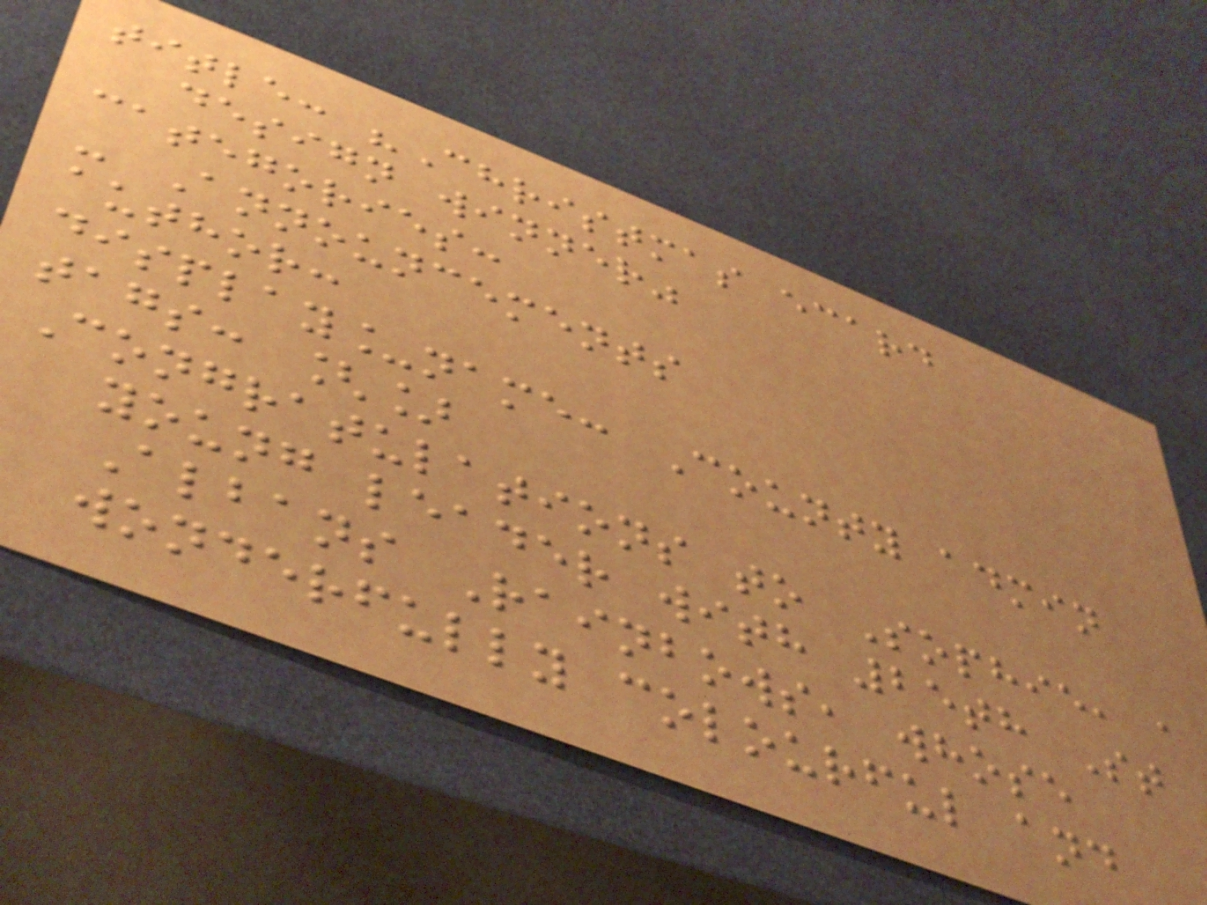title: "Christmas ecard
design winner"
categories:
- Announcements
author:
display_name: County admin
tags: []
Congratulations to Sophie, a
young leader with 25th St
Albans Rainbows, whose
wonderfully colourful and
